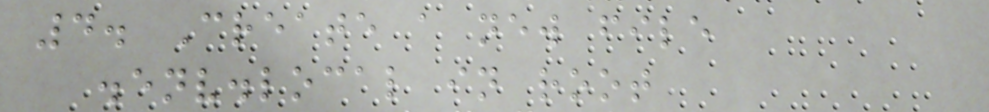4. Create a new file
.env.local in root
